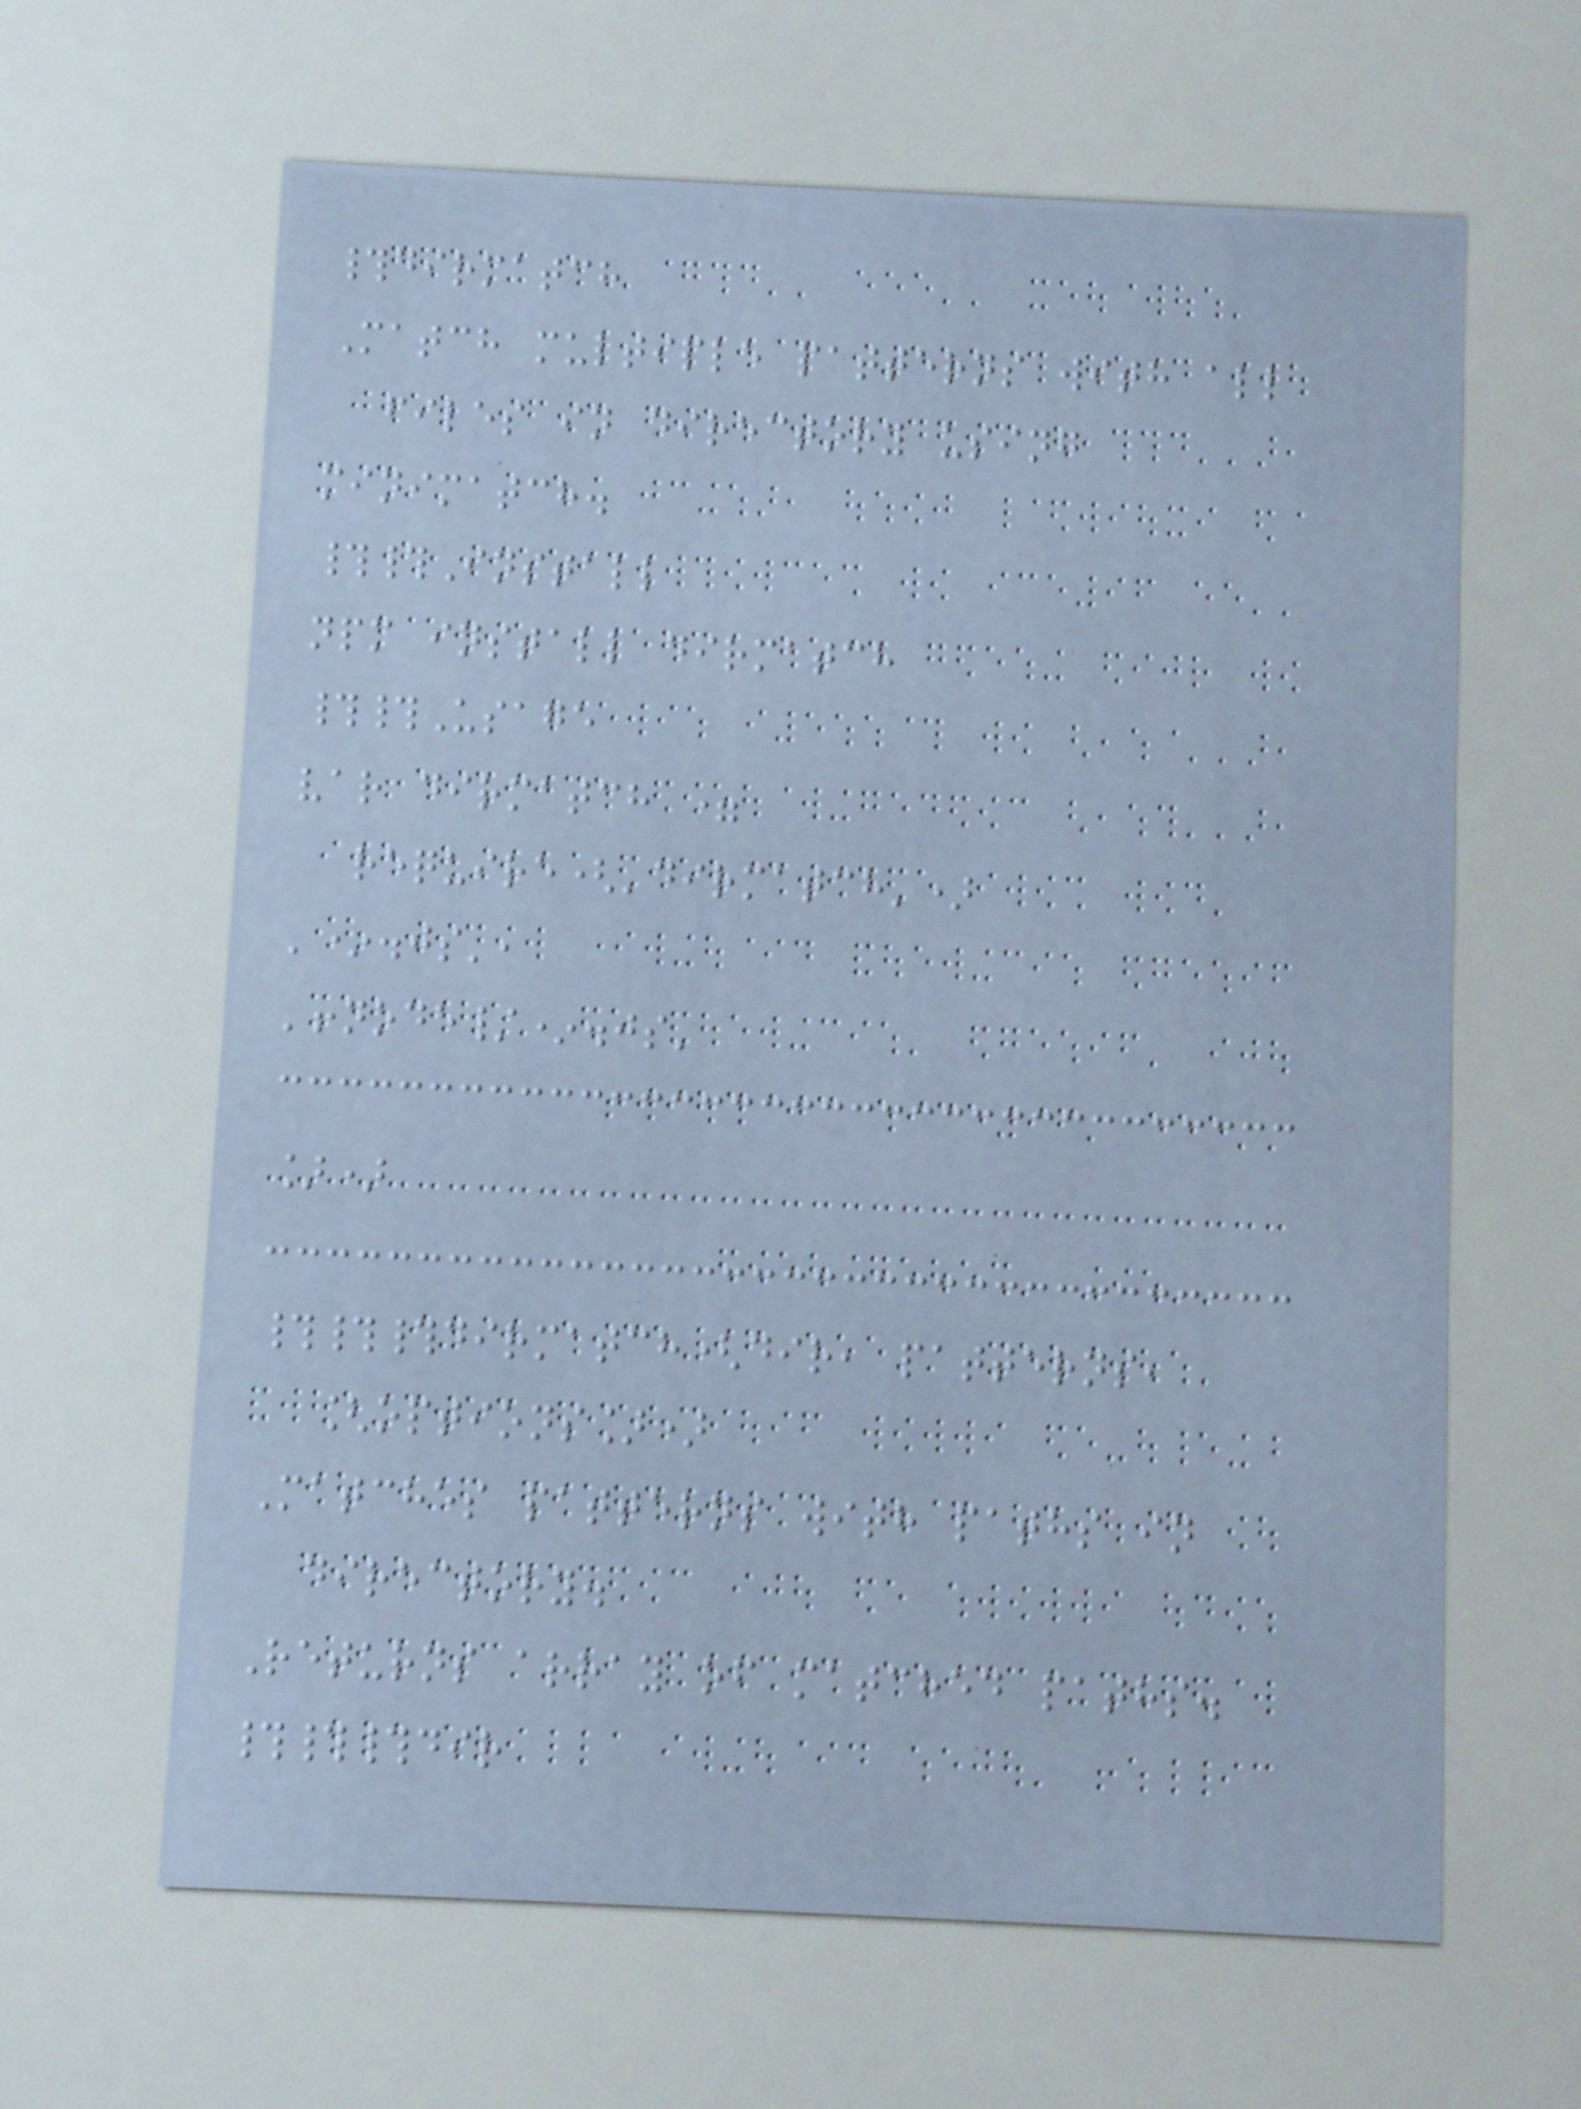#dirmatch
Match multiple patterns with all
files in directory using
minimatch.
##Install
npm install dirmatch
##Usage
var dirmatch =
require('dirmatch')
'*.js',
'!node/*.js'
])
###dirmatch(dir, patterns,
[options])
Matches patterns with paths in
directory.
Returns array of matched paths.
###dir
